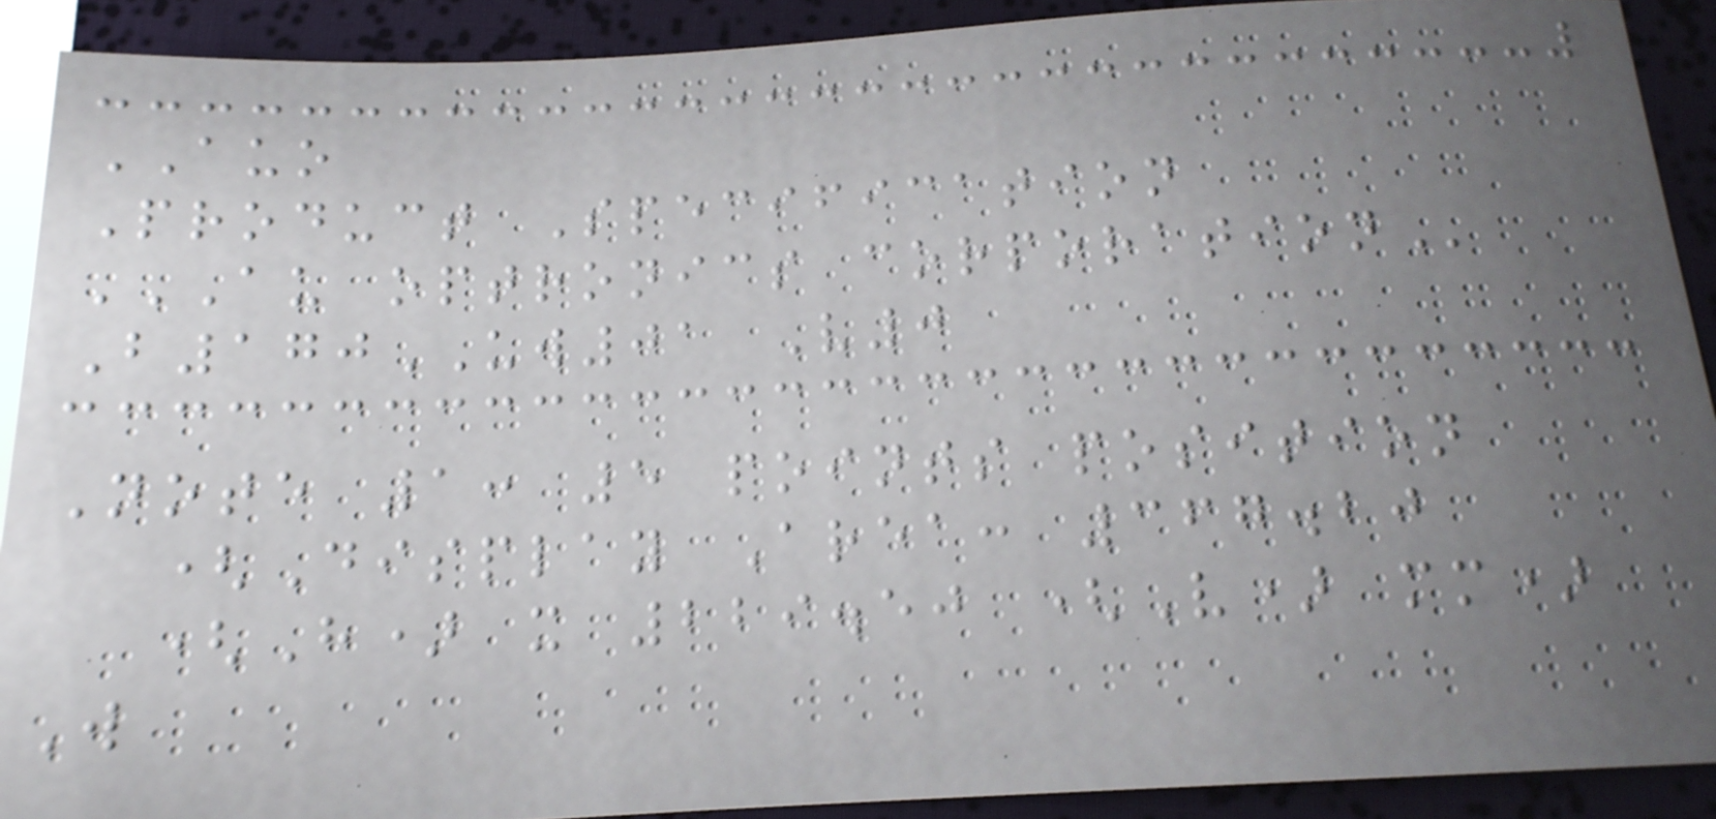AUO
Product Specification
AU OPTRONICS CORPORATION
B170UW01 V0
Note 1: 5 points position
(Display Area: 367.20
(H) x 229.50 (V) mm)
W
